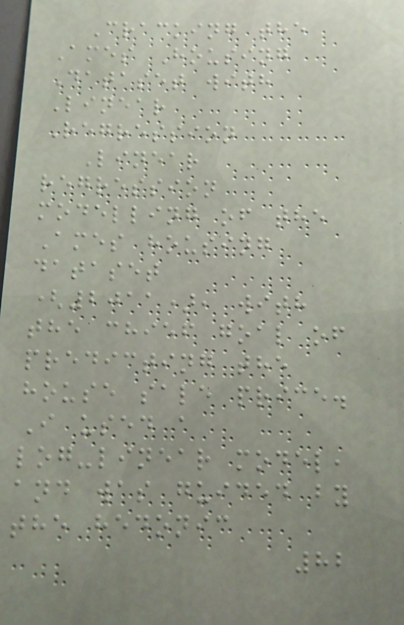Cracking the
Ames Housing
Dataset with
Linear
Regression
Linear
regression
modelling of the
Ames housing
dataset
(2011), with
the chief goal of
predicting the
house sale price.
I used a
log-linear model,
and was guided by
the hedonic
82
